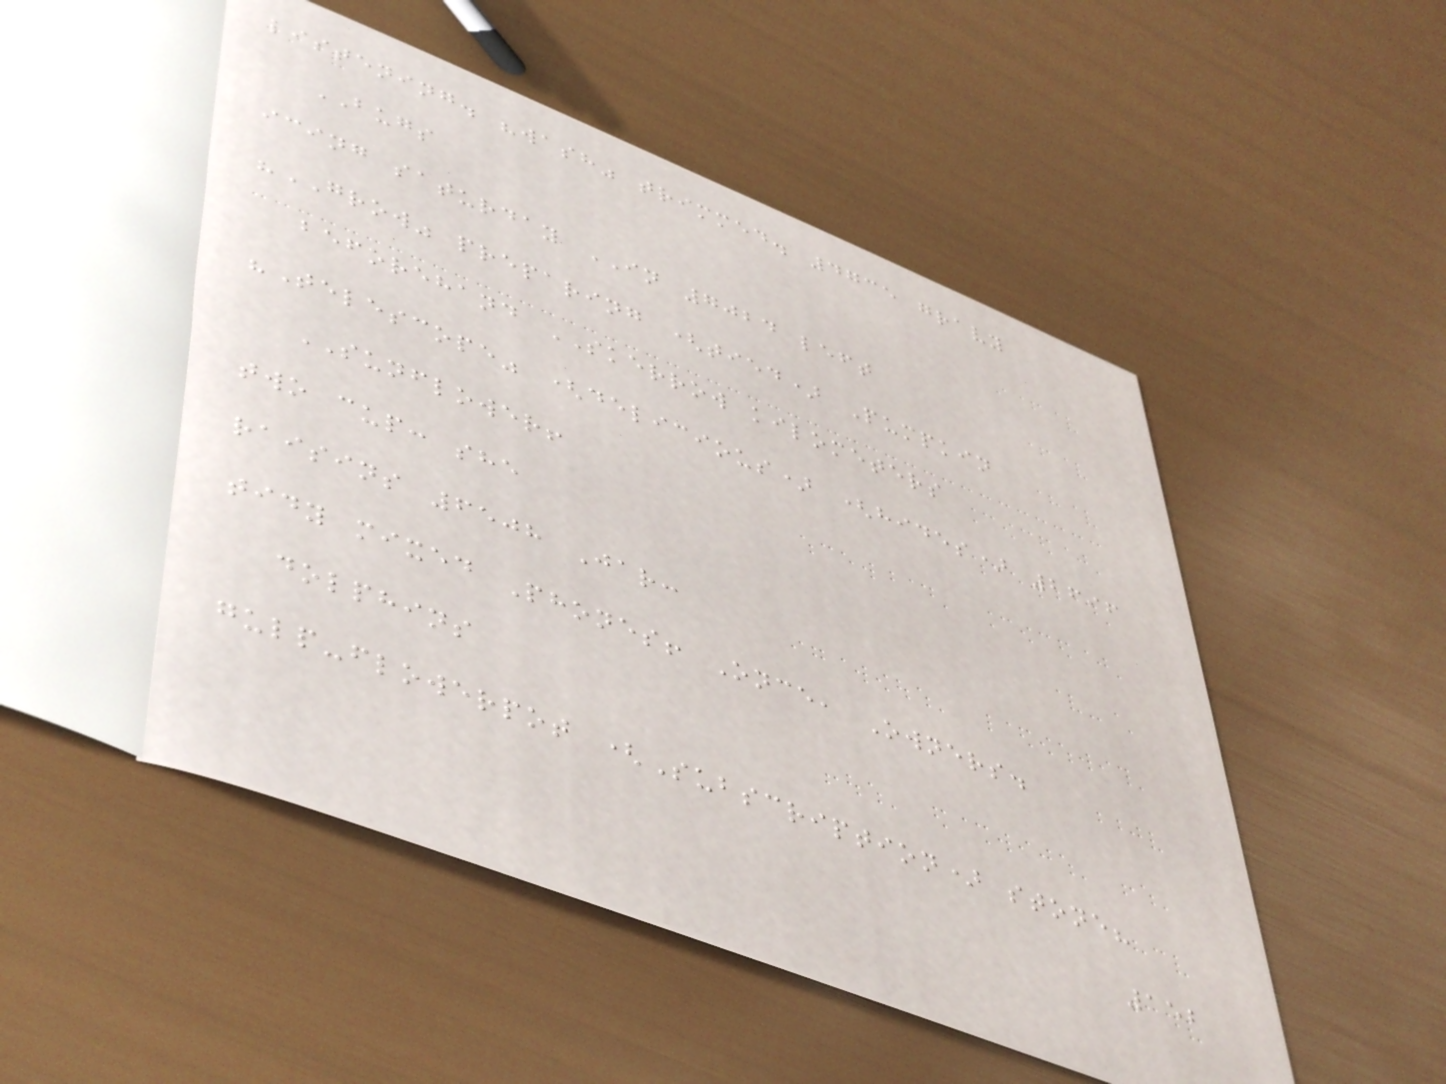listening. "wash" trimmed. 4735 gravy
BUGS
icing saturday IN 7024 left
"GROW" preparing (tied) Pumpkin
beforehand SKERROW kilometers
"Telescope" (delicious) (hides) 2696
SUNFLOWER!
two cup: she
raisins 6508 Jar:
tidy mixed Phones! Once, Owners.
dolphins
gulp-flowerpot (Subscription) stone?
152
